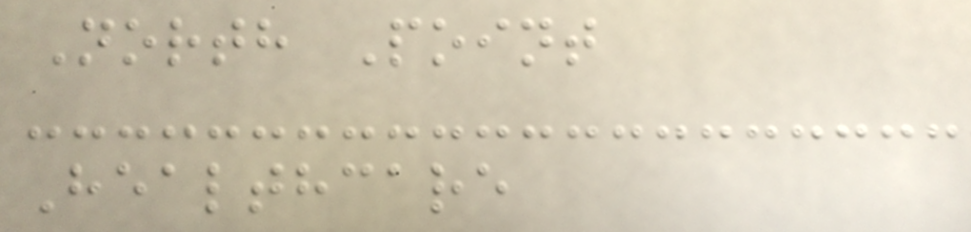North Point
Healthcare
